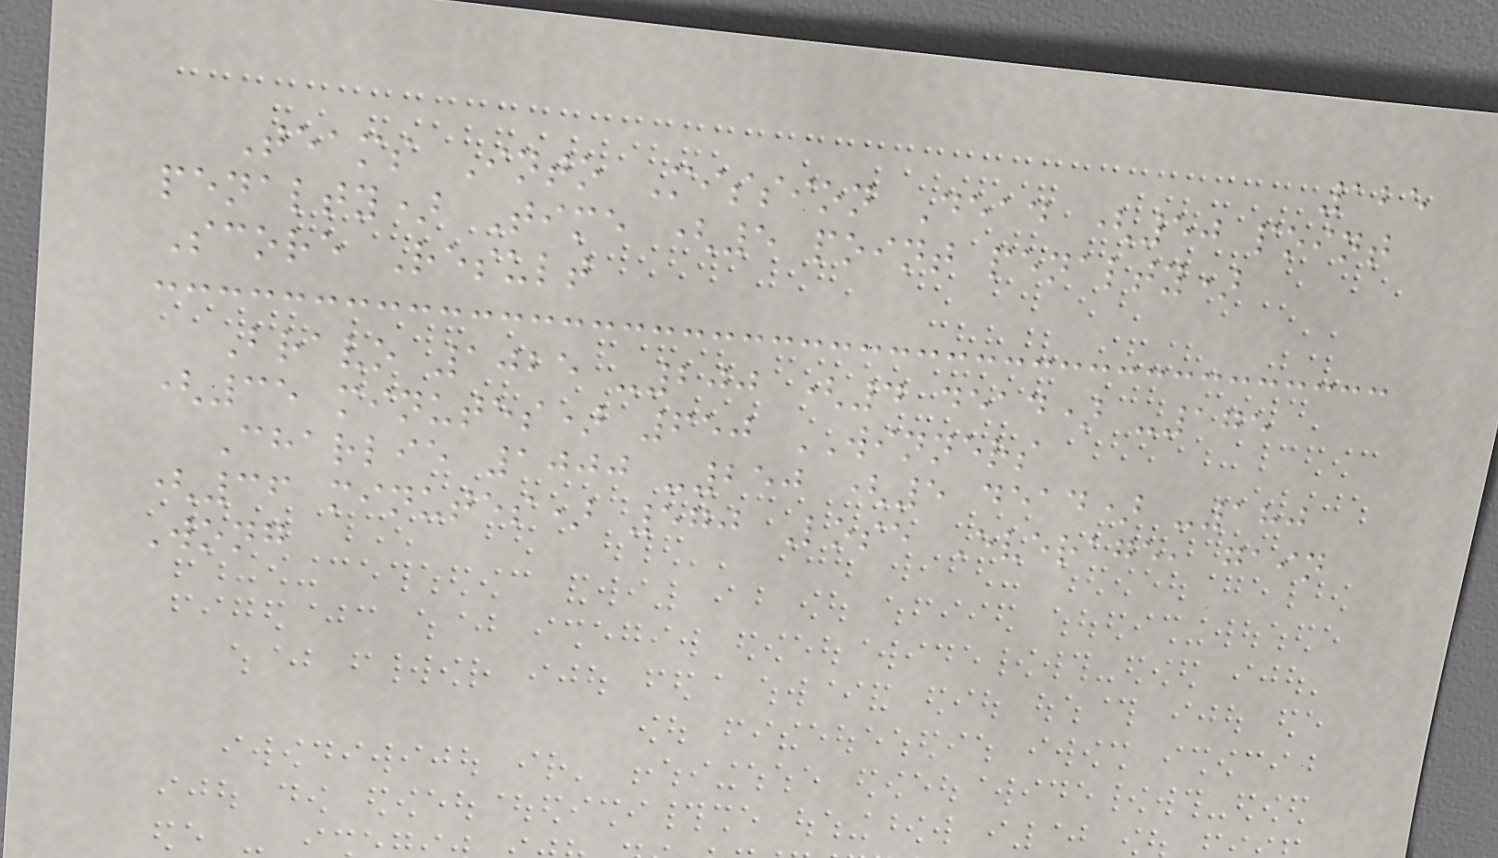125
Teams Into Mission Dead (50 point
penalty) Time (5 point penalty)
Score Result
Bravo 1025 -200 (4 dead) -175
(35 minutes) 650 WINNERS
Charlie 1000 -250 (5 dead) -180
(36 minutes) 570 Lose Everage, gain
Wong
